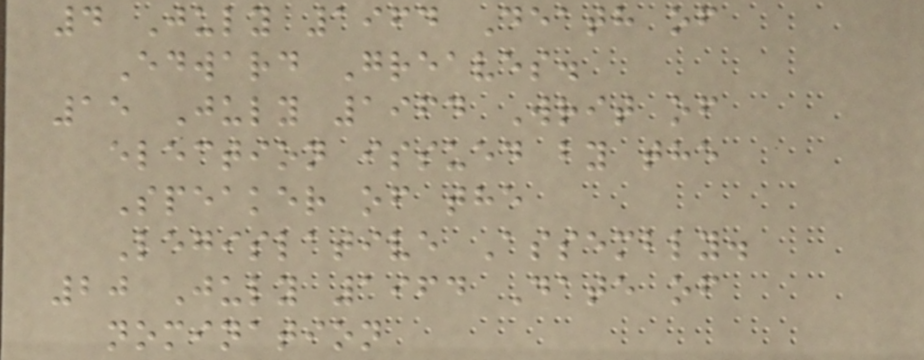4 July 1964 Death of
Edward Greaves.
15 July 1964 Writ of
election issued by the
Speaker of the
Legislative Assembly.
20 July 1964 Date of
nomination
